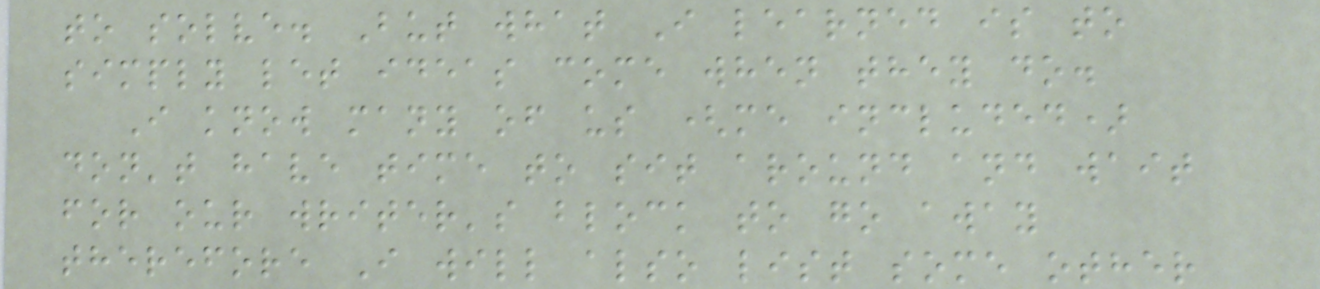to solve. But what I learned is to
simply let ideas come when they do.
I know many of us (me included)
don't have time to sit around and wait
for our writer's block to go away
therefore I will also list some other
